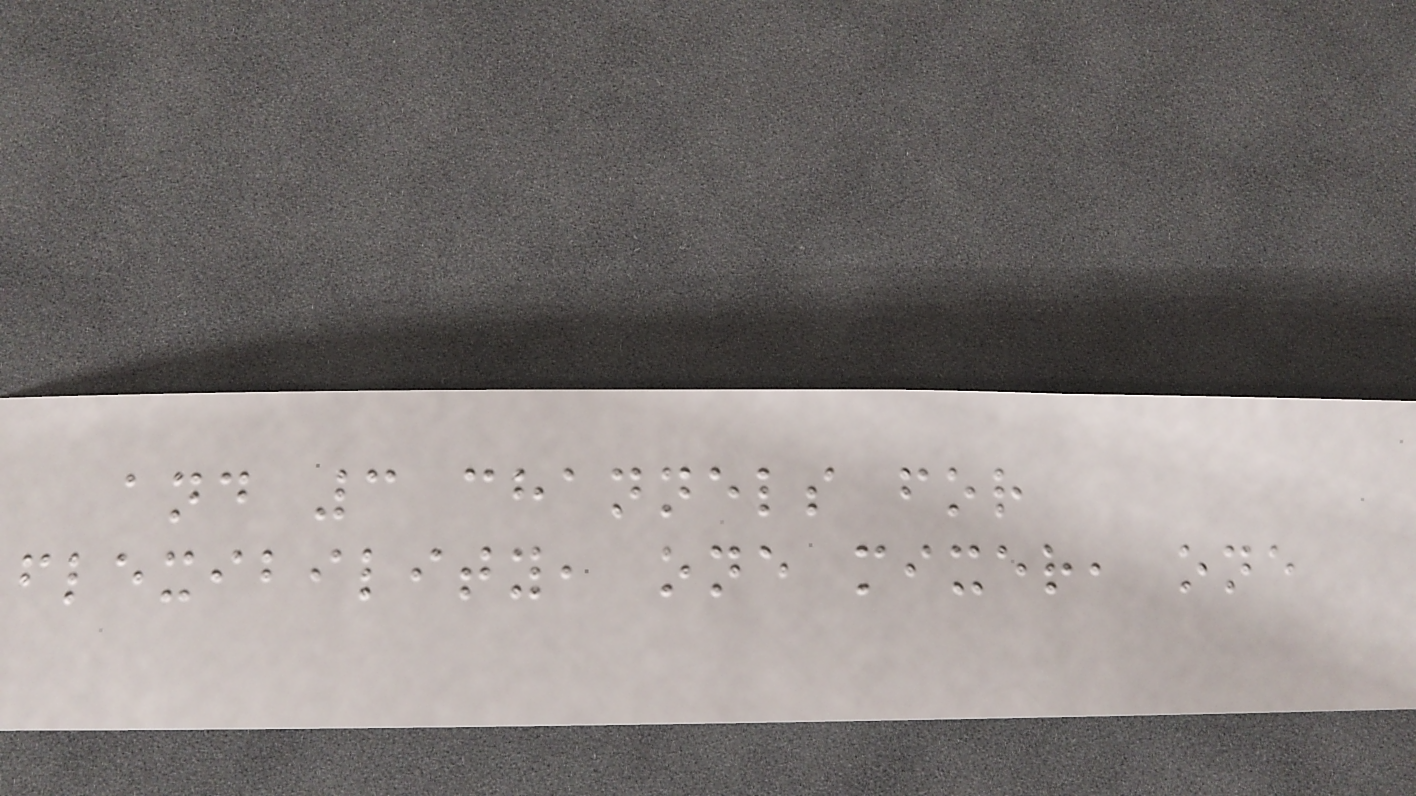and 3 channels for
flexibility, one mixer, one
